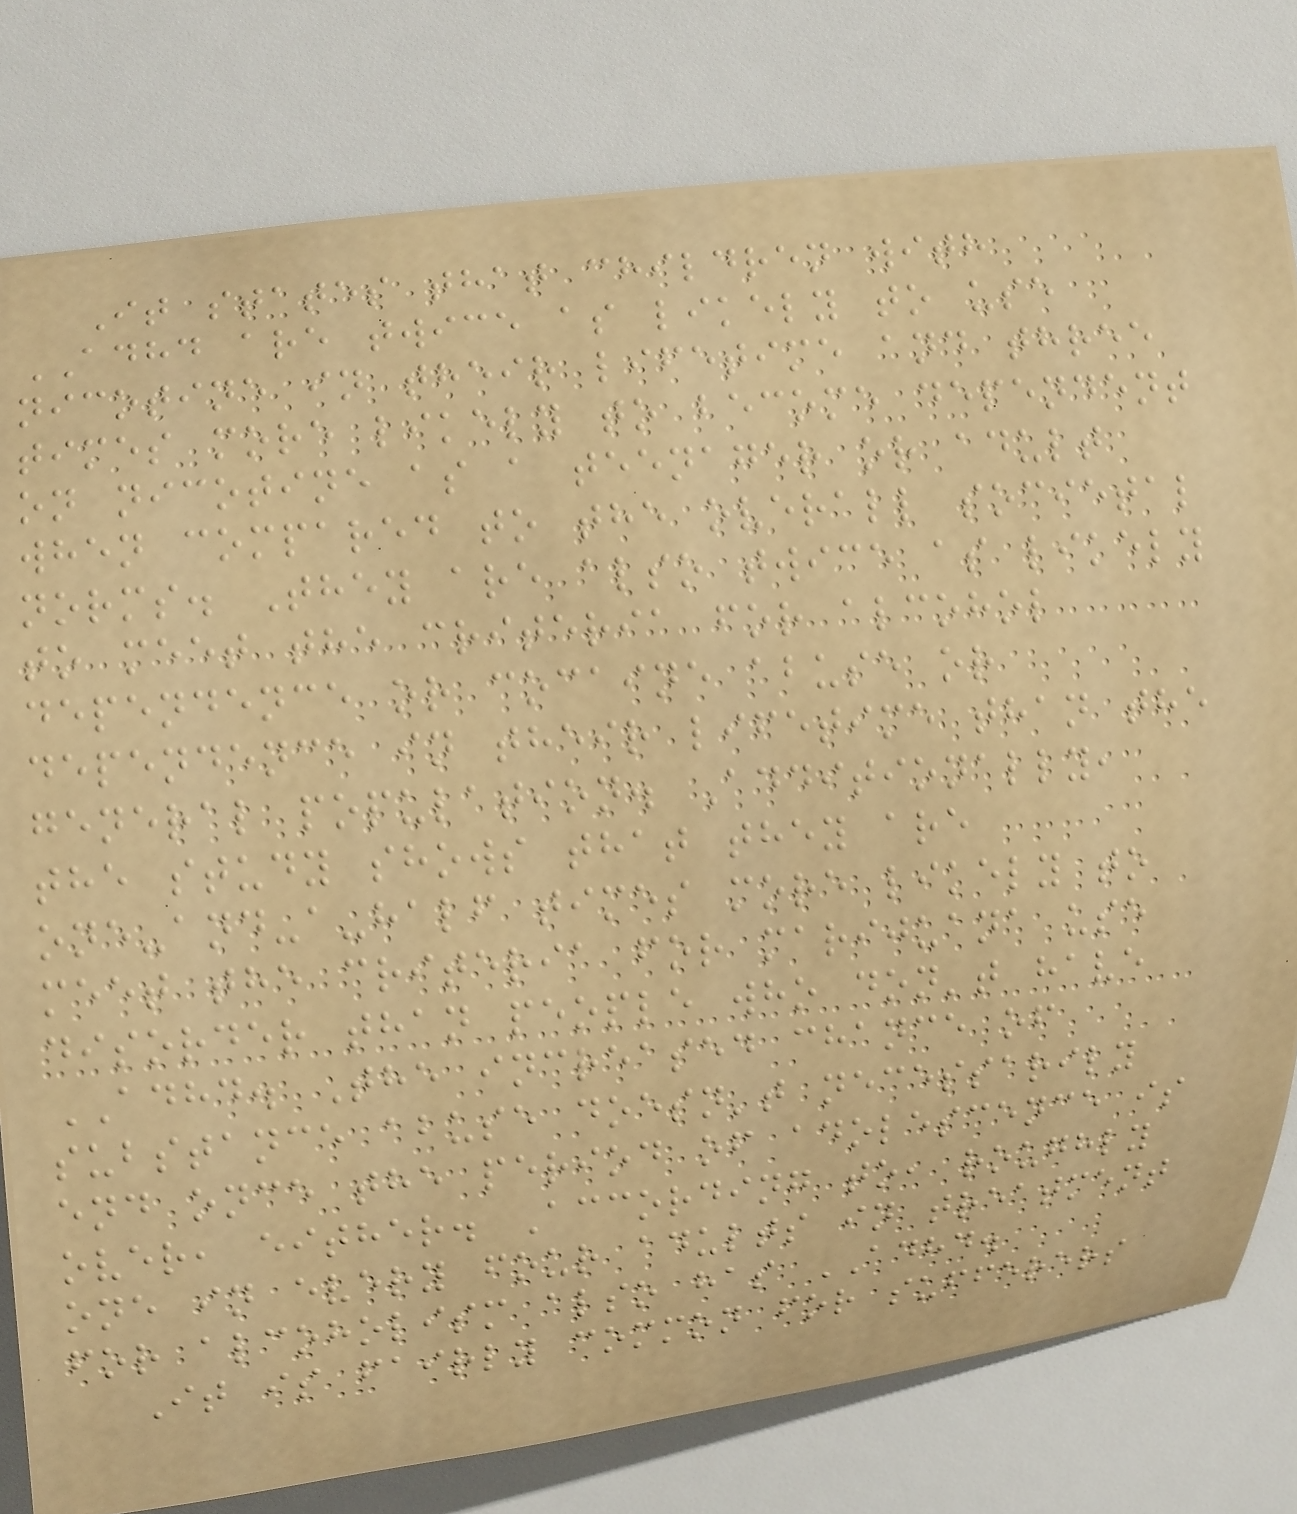It states that children with
ADHD are twice as likely to use
nicotine in their lifetime and three
times more likely to become dependent
on nicotine as a teenager or adult
when compared to the overall societal
norms. They are also twice as likely
to meet the criteria for alcohol
dependence or cocaine abuse or
dependence in their lifetime than the
general population. Additionally,
the study shows that they are
one-and-a-half times more likely to
meet the criteria for marijuana use
disorder than people who don't have
ADHD. The increased chance of
substance abuse doesn't necessarily
end once the period of adolescence is
over, either. According to, roughly
one in every four adults in treatment
for alcoholism also has ADHD.
It is fairly common for sufferers
